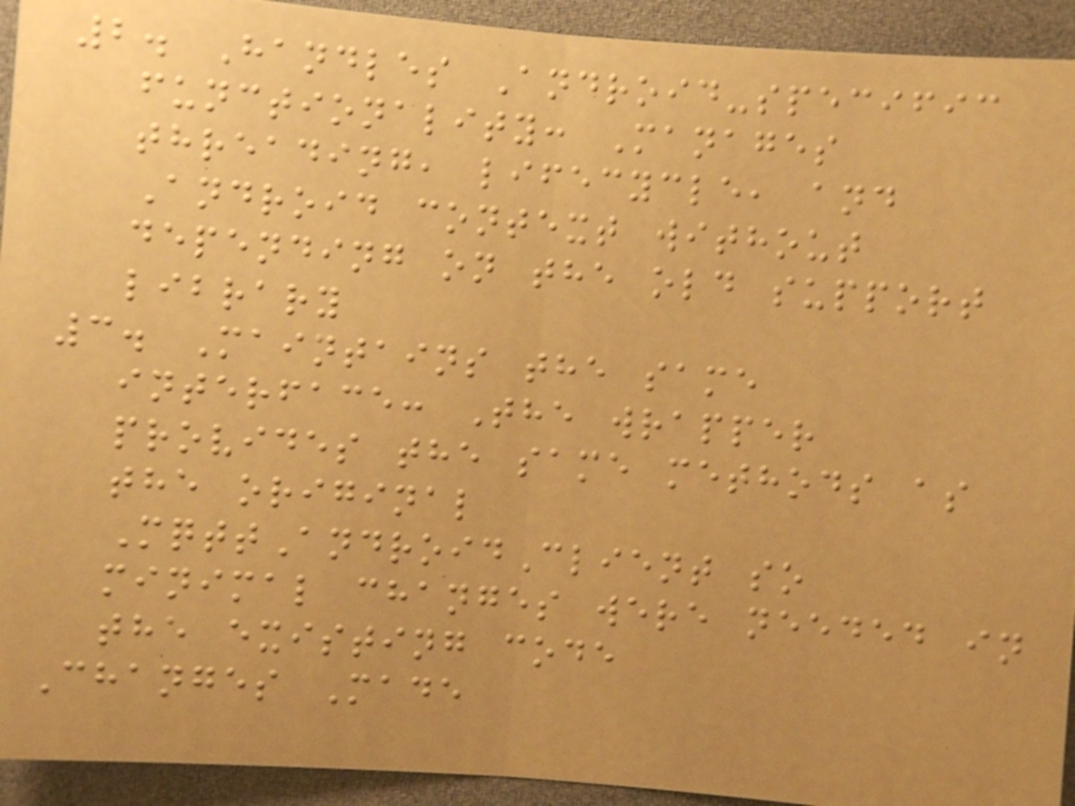2. Handles Android-specific
functionality: Manages
threading, lifecycle, and
Android context without
depending on the old support
library
3. Maintains the same
interface: The wrapper
provides the same methods as
the original
MqttAndroidClient so
minimal changes were needed in
the existing code
Changes Made
